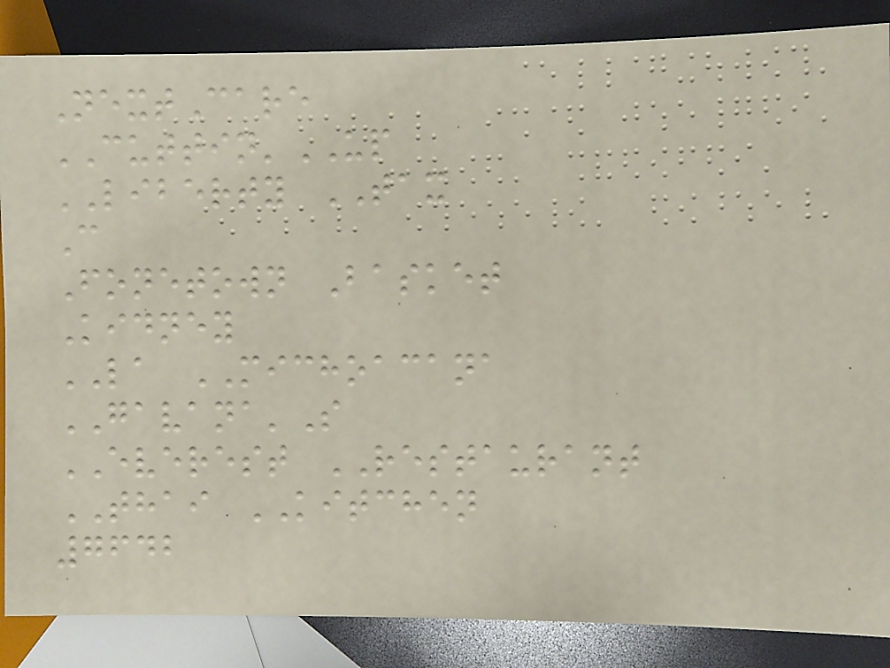NextCare
CUTTIN'UP
LIBERTY TAX
C
Fonetown Basket
Kidney
LA MICHOACANA
GAVANA'S
EVEREST RESTAURANT
THAI KITCHEN
7642
